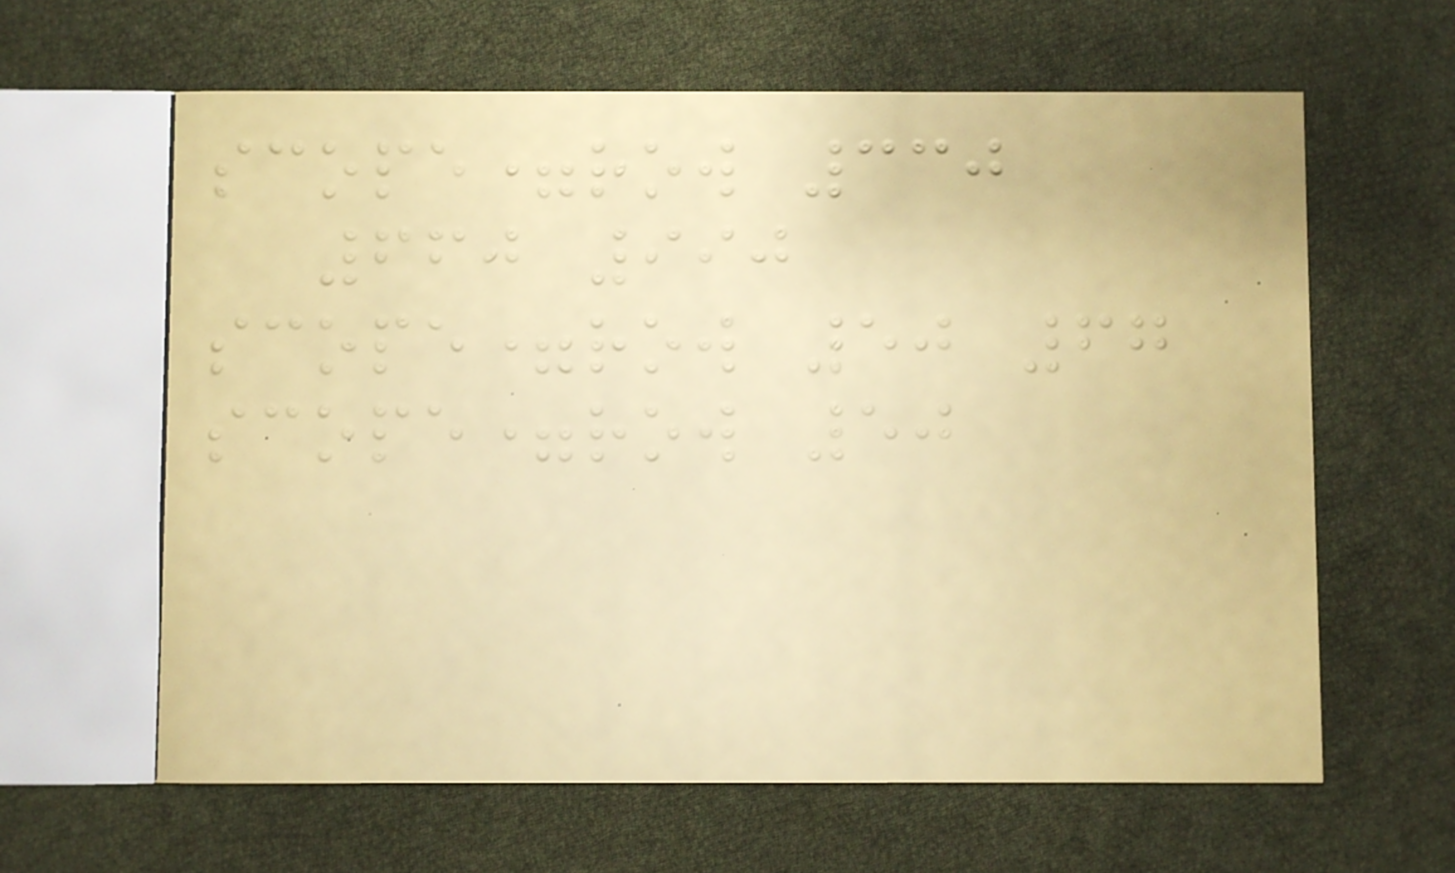scope=row 330
660 990
scope=row 50 67
scope=row 50
